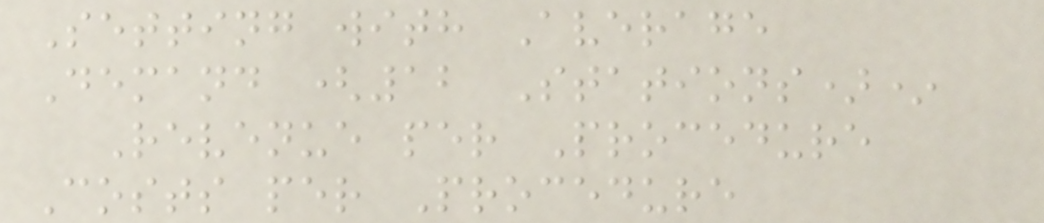Setting with Average
Demand (12 Stations)*
Revenue per Procedure
Costs per Procedure
